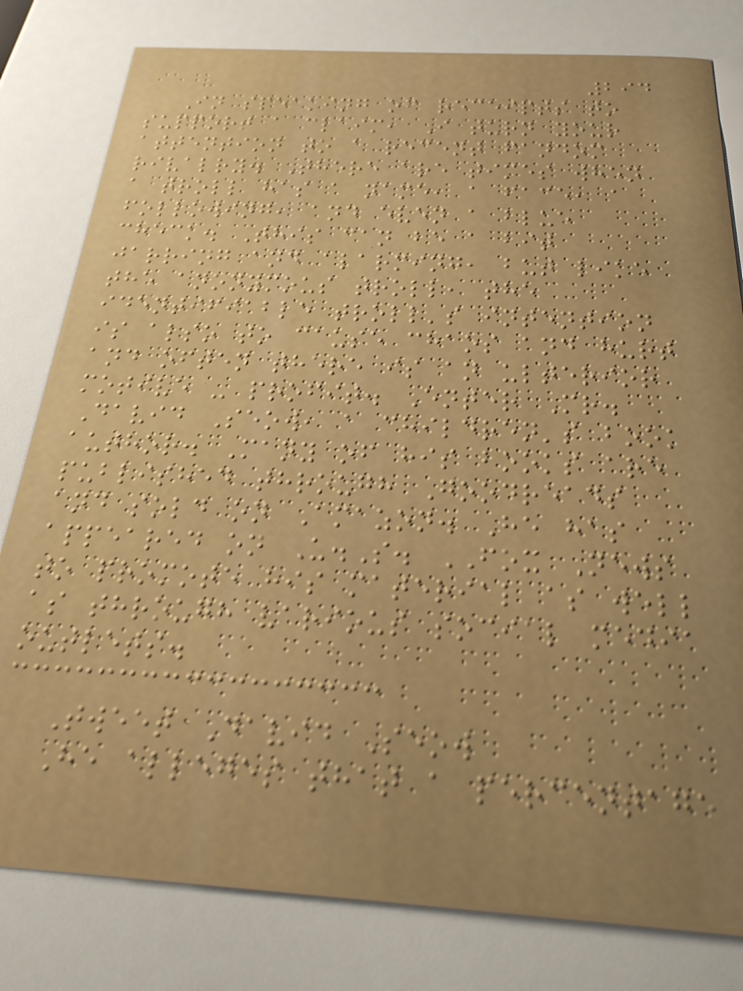294
In speaking of receipts to
support a claim, I turn your
attention to a recent fandom
rivalry. There are times when
a troll has a name, a face, a
following, and even a blue
check. This can be a bit
jarring and alarming, but like
the anonymous troll, the
identifiable troll's intention
is also to cause chaos and hurt
and often there is an ulterior
motive - profit. Enter Mr.
David Seow, a children's book
author. Many of his books are
published through Goodreads
and sold on Amazon. He has
appeared on U.S. FOX News
to promote his material as well
as through various social media
outlets.
Tweet David Seow
He alleges that a percentage
